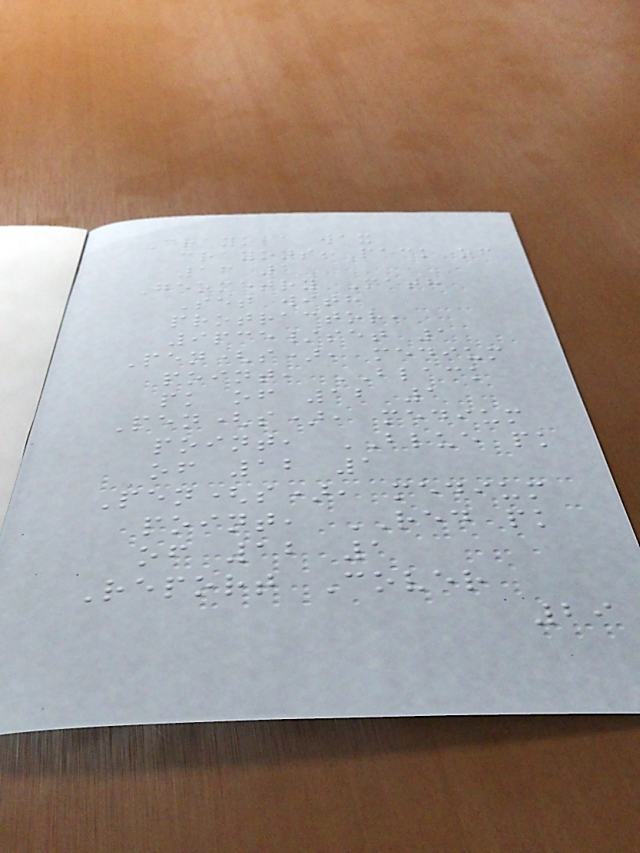Crayola wax
crayons, pack of
16 1
Geometry Math
Set with
protractor,
9pce/set 1
Pen(s), medium
point, BLACK
pk of 12 1
Pen(s), medium
point, BLUE pk
of 12 1
Pen(s), medium
point, RED pk
of 12 1
Report Cover
29
